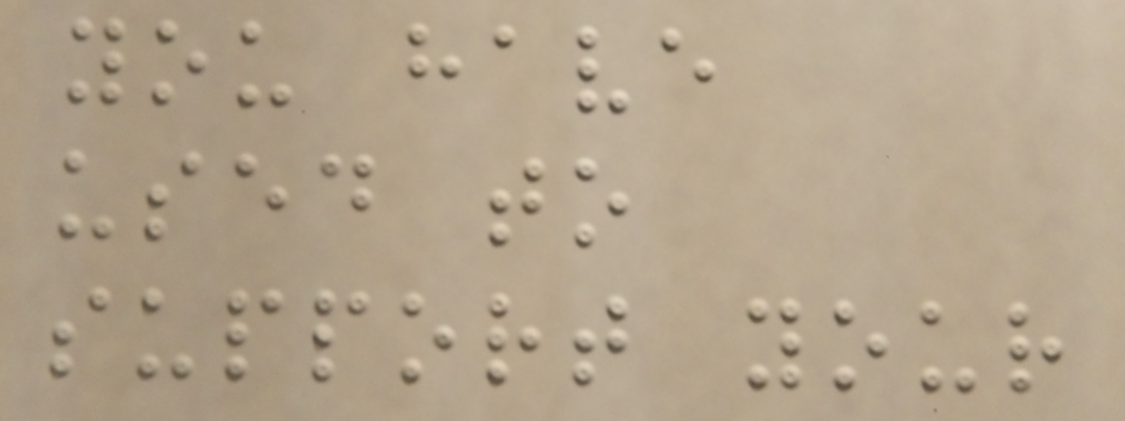you have
used to
support your
